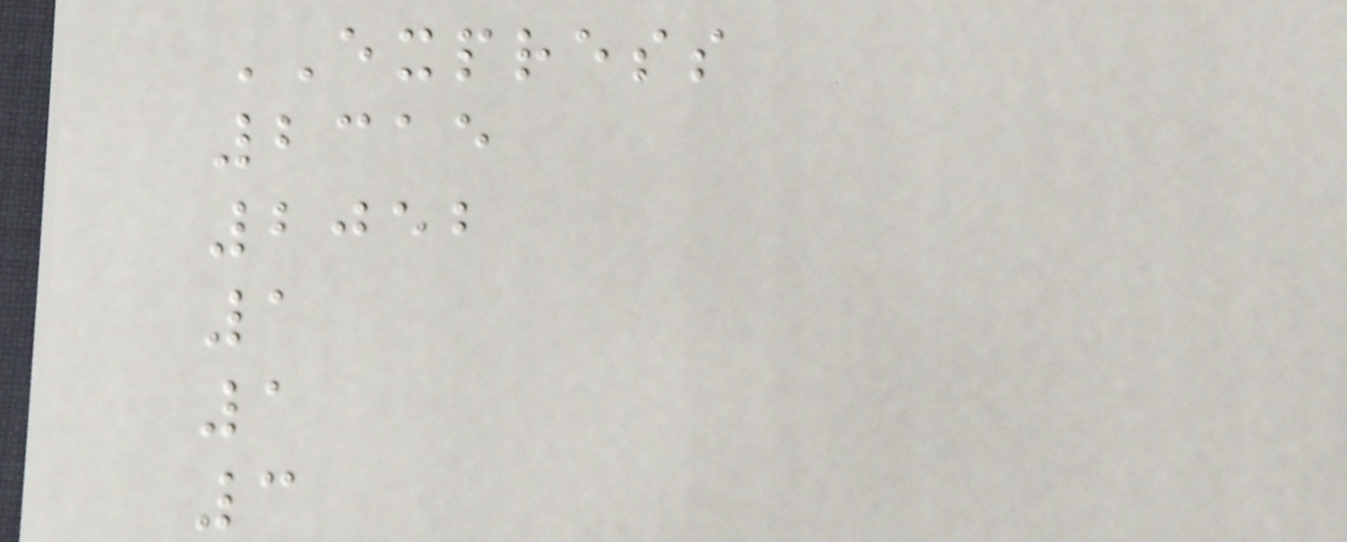EXPRESS
2315
2052
1
1
3
